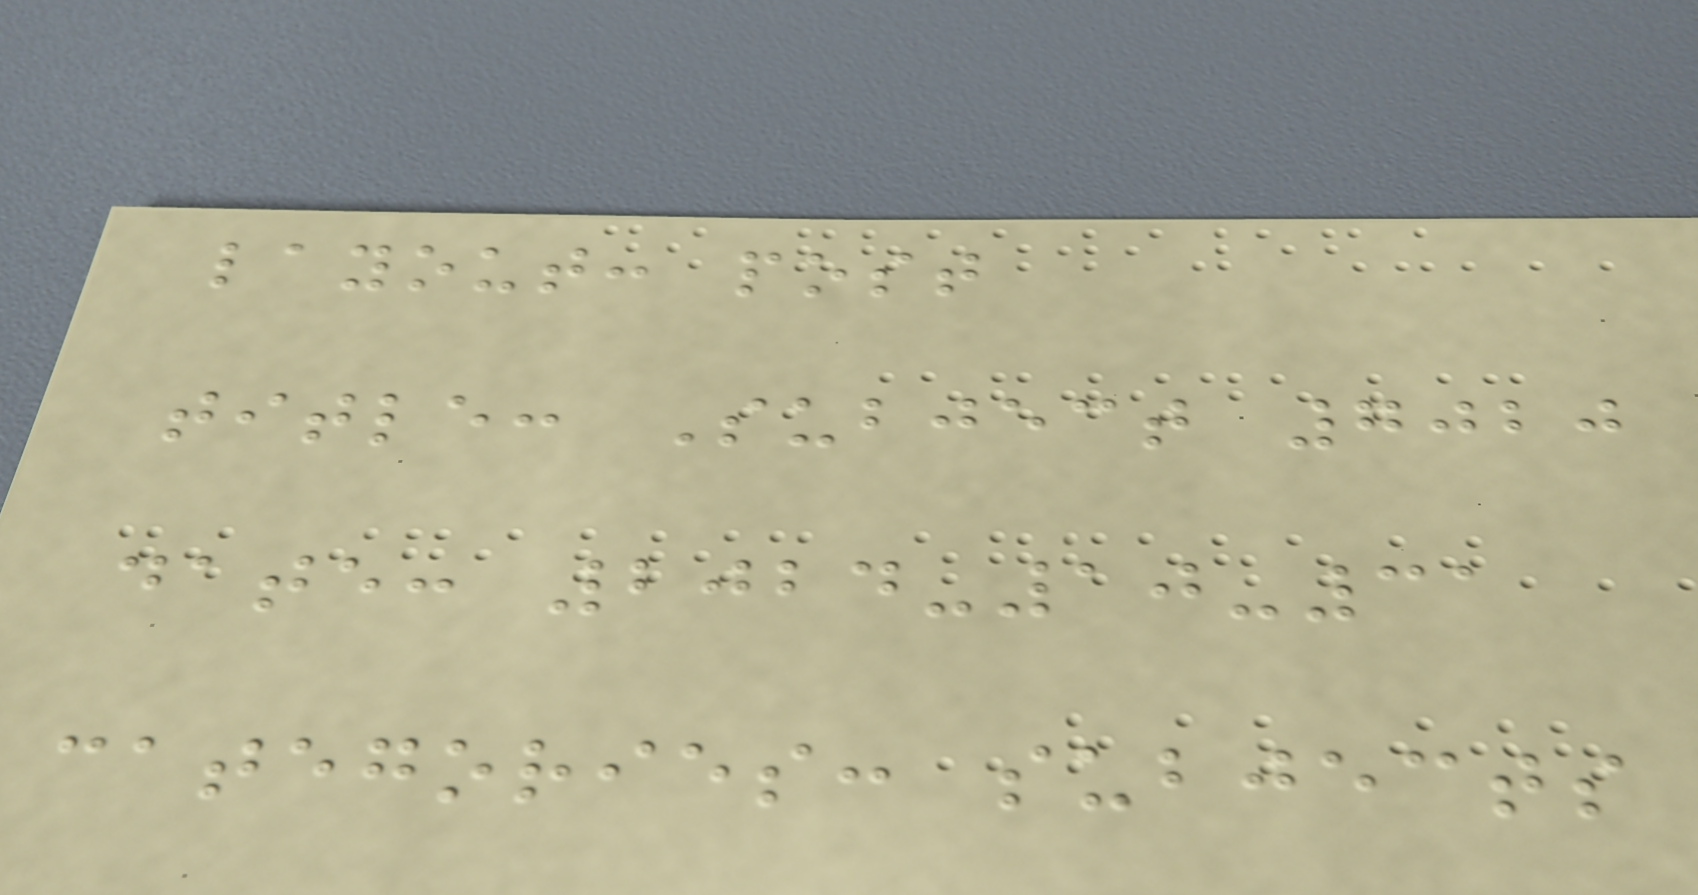layout: post
title: Subject 7020
date: 2024-10-31
categories: subjects
